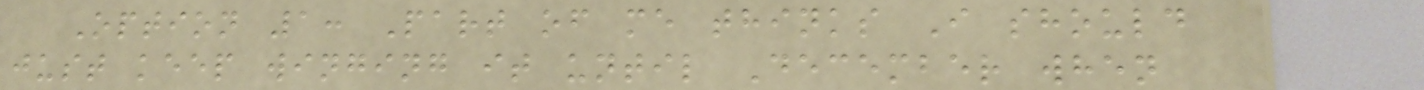Option 1: Part of me thinks I should
just keep winging it until December when
